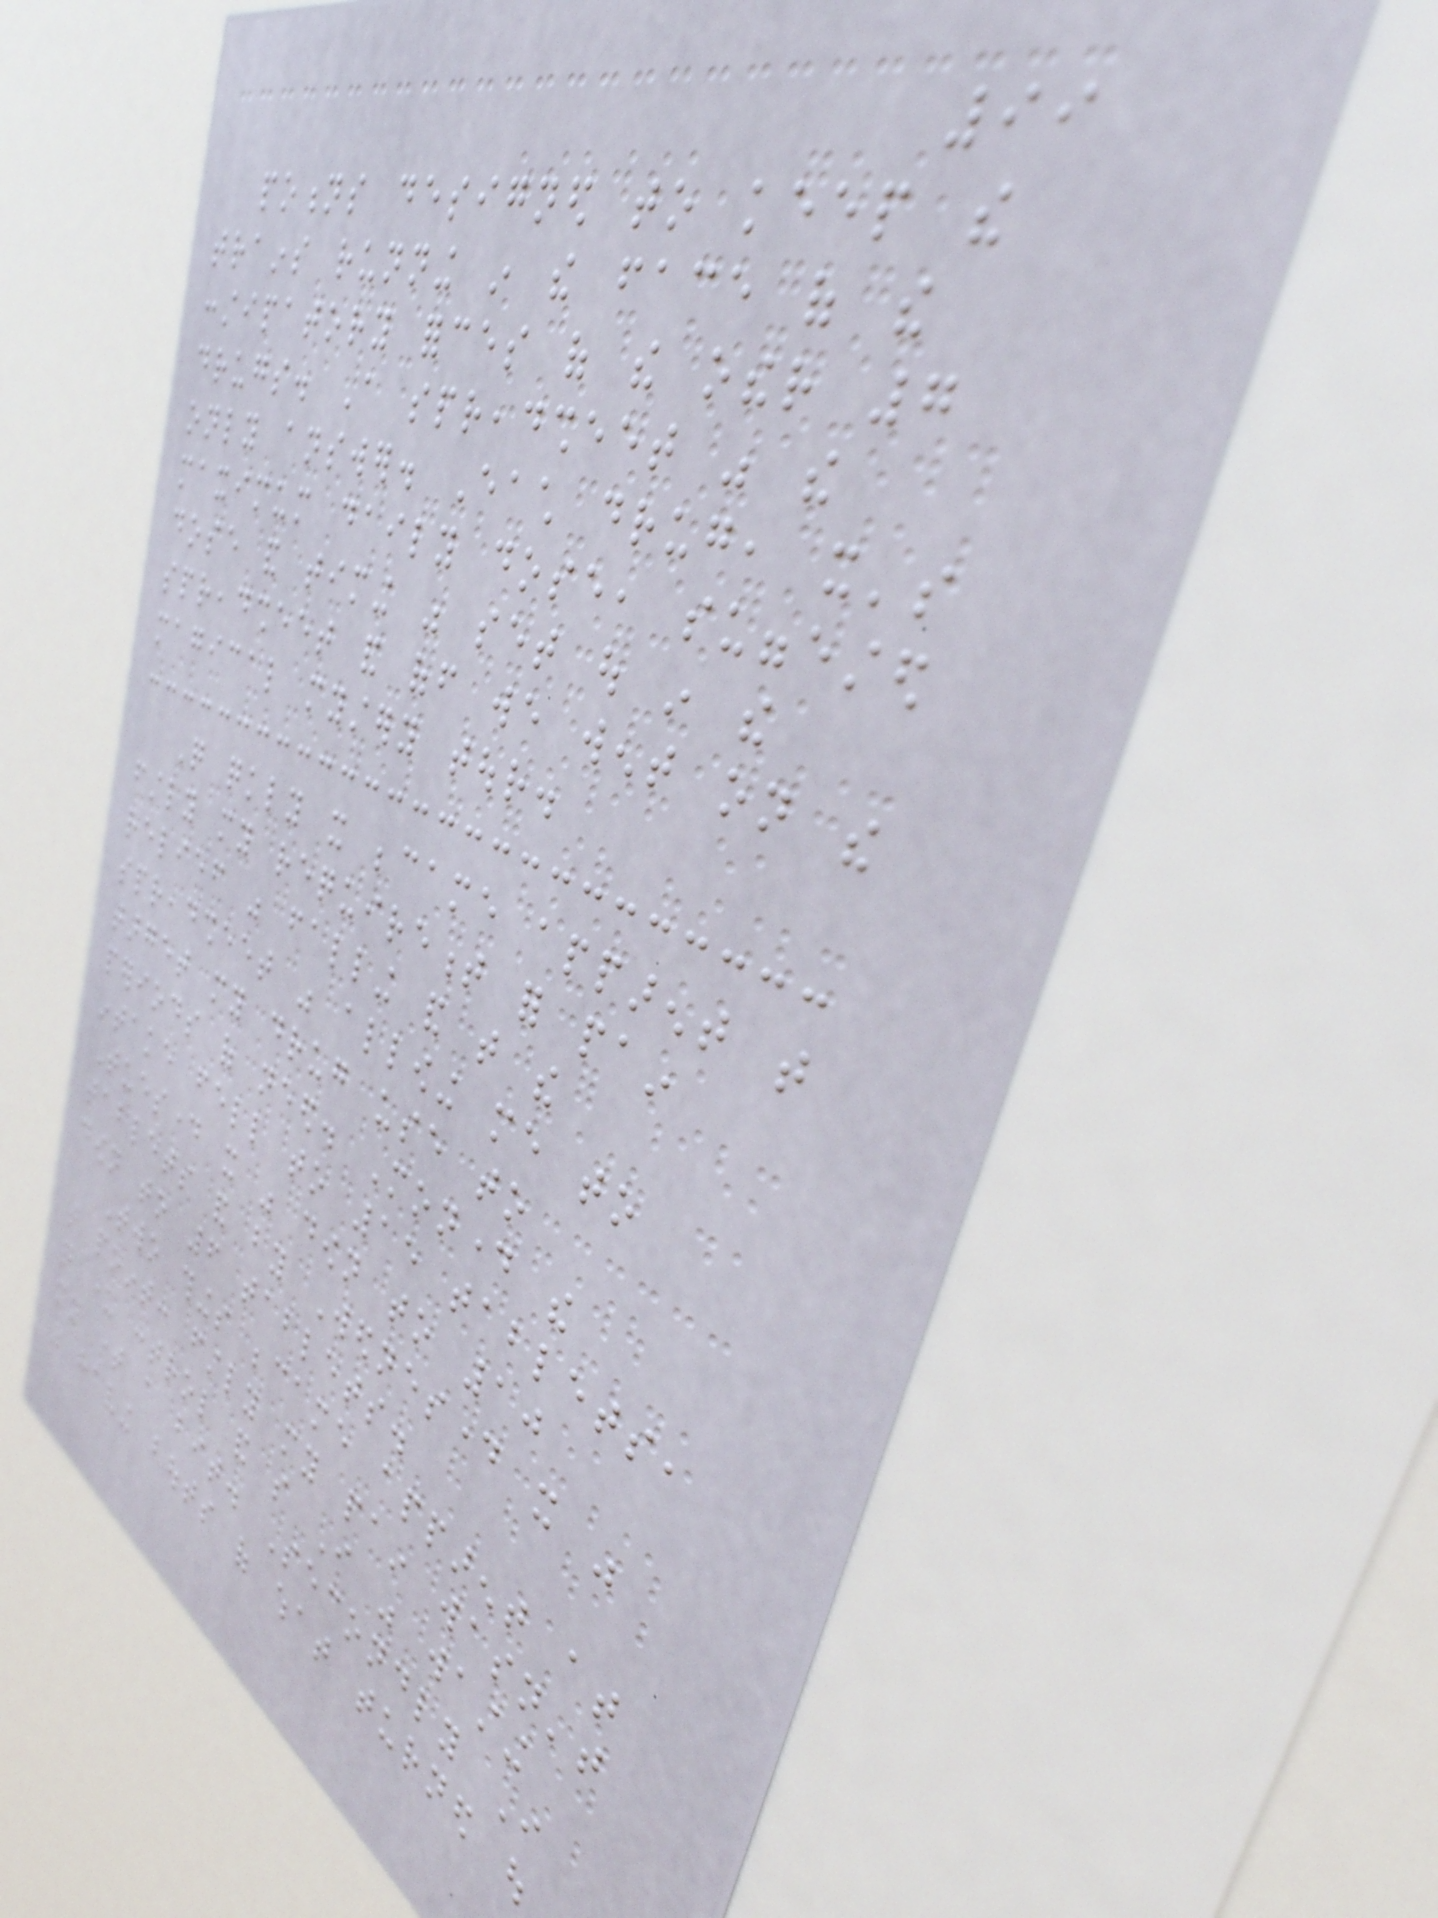99
potions designed to keep the
trains running in the face of the
constipatory forces of the other 7
drugs. A spreadsheet was the
only answer. Each drug, it's
maximum daily dose, suggested
dose and timing was set out in the
spreadsheet and off we went on the
magical mystery tour.
Quite quickly it became apparent that
firstly my requirement for pain
relief was falling and that the
spreadsheet was allowing me to
target my drug use to
periods of need. Monday the
intake fell to 15 tablets,
Tuesday it was down to 10
tablets and by Wednesday it was
down to 6 tablets.
Two things became apparent at
that point: firstly my pain wasn't
quite under control and so I was wasting
my time a bit. Secondly I
was having bouts of what turned out
